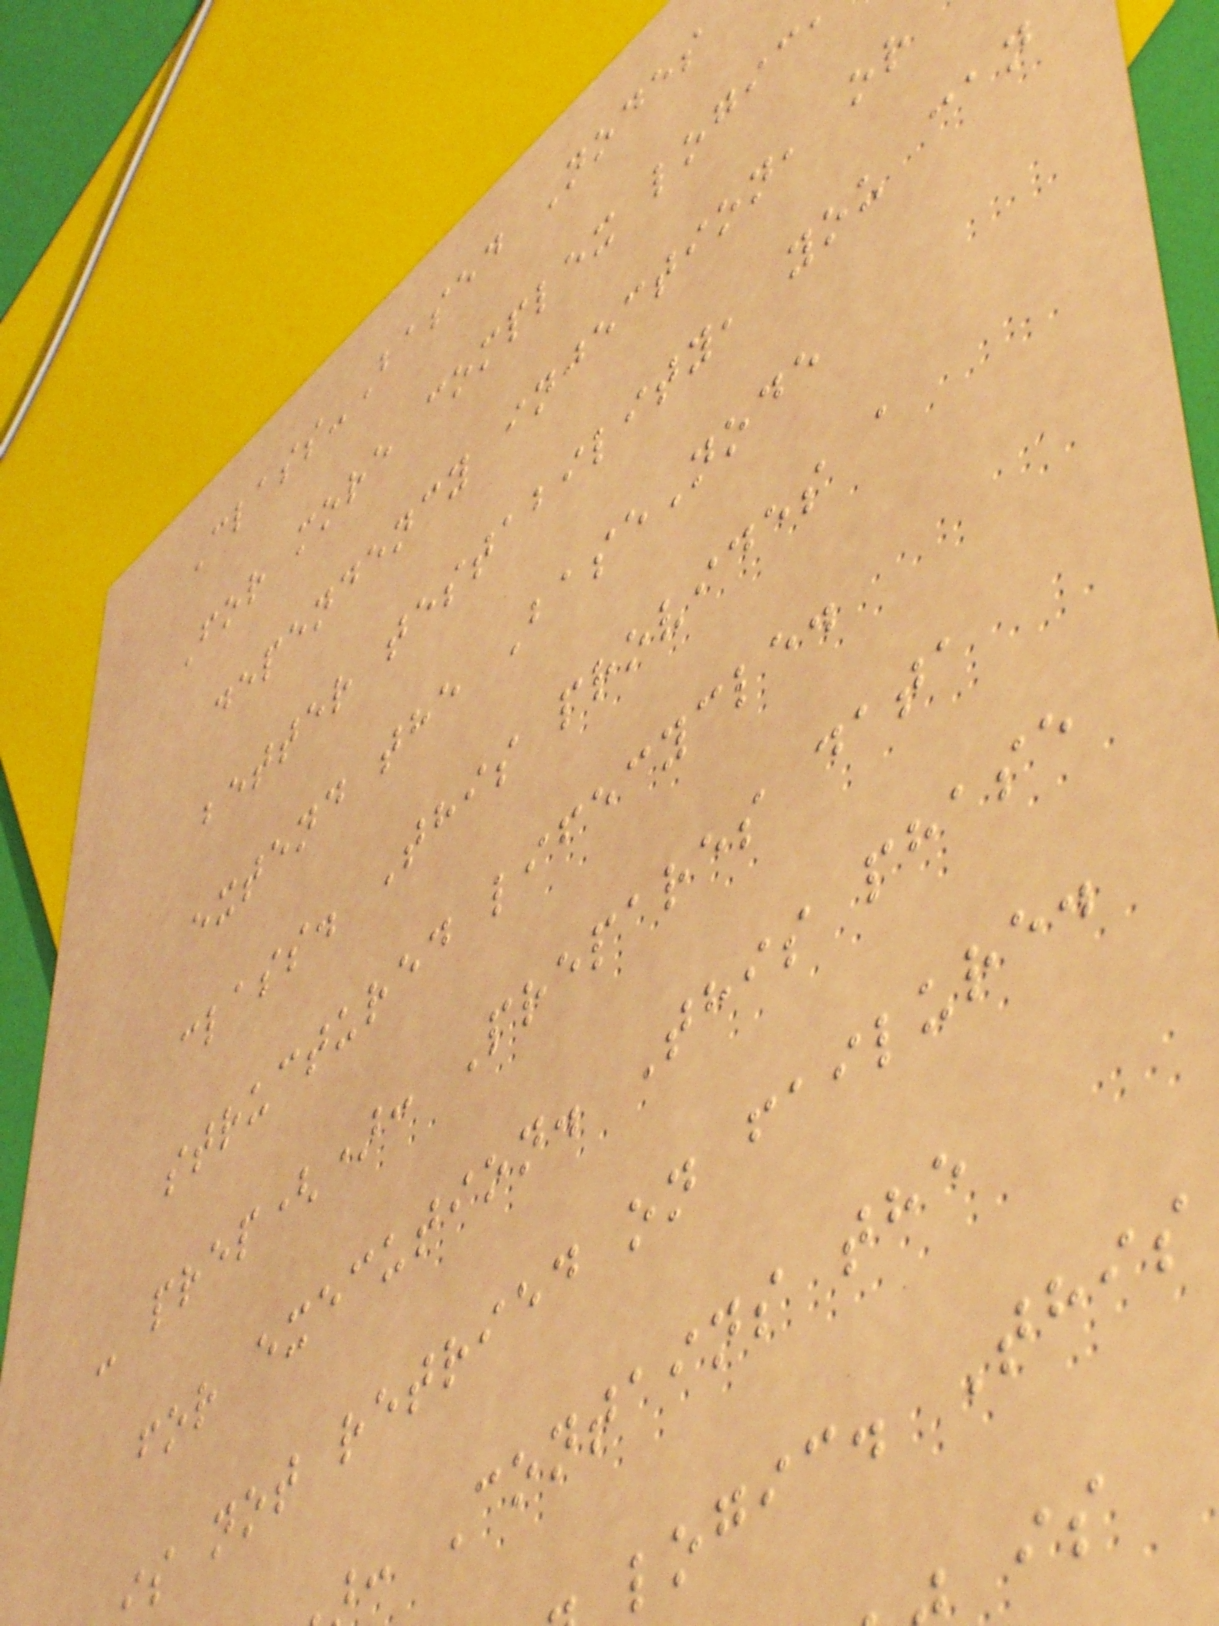Class-Based Nodes
For more complex logic
dependency injection, or
better testability, you can
extend the BaseNode
class. This provides a
structured lifecycle.
- prep(): Prepares data
for execution. This phase
s not retried on failure.
: Contains the
logic. This
